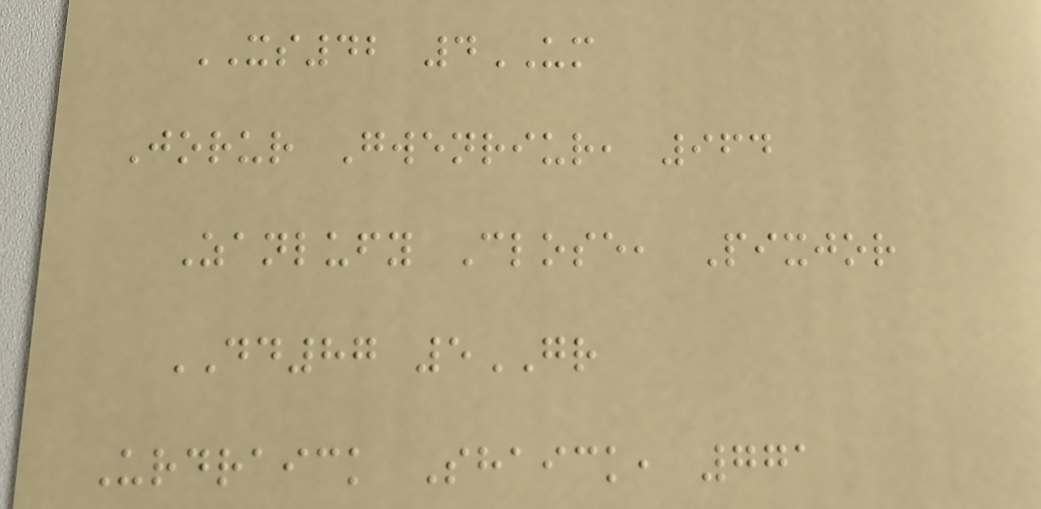XS42 4UM
Jorur Gwenriur, 964
Zanlufy Close, Pixjor
DD87 5GR
Urdraick Shaick, 771
